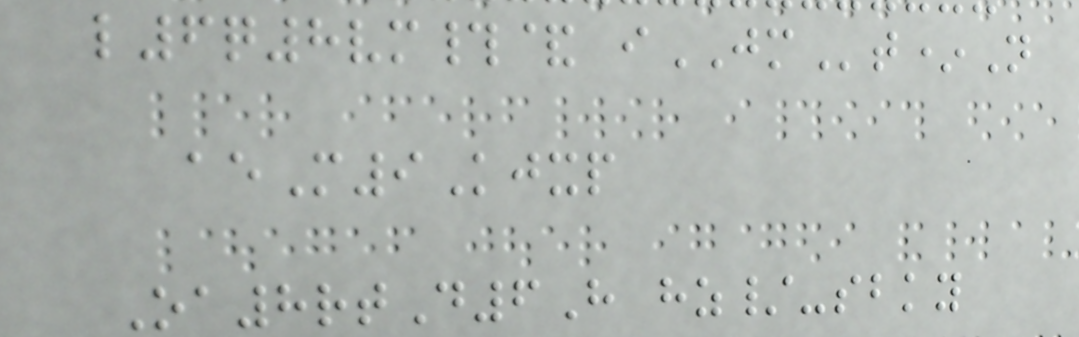l6q8vm#& iJMt*N
aeM9Kjxp
Oa8rtD6H hz/-sbky
